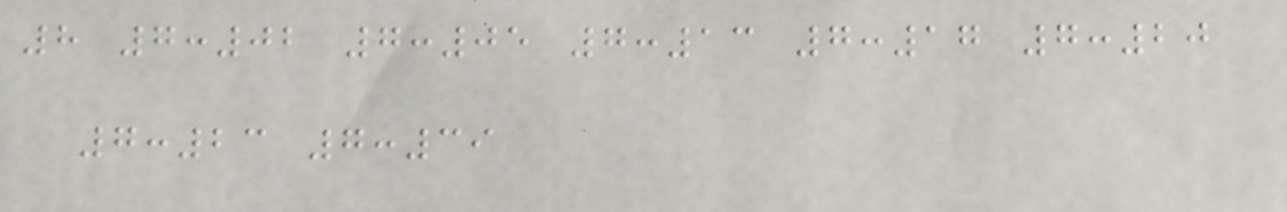8 7:02 7:05 7:13 7:17 7:20
7:23 7:39
